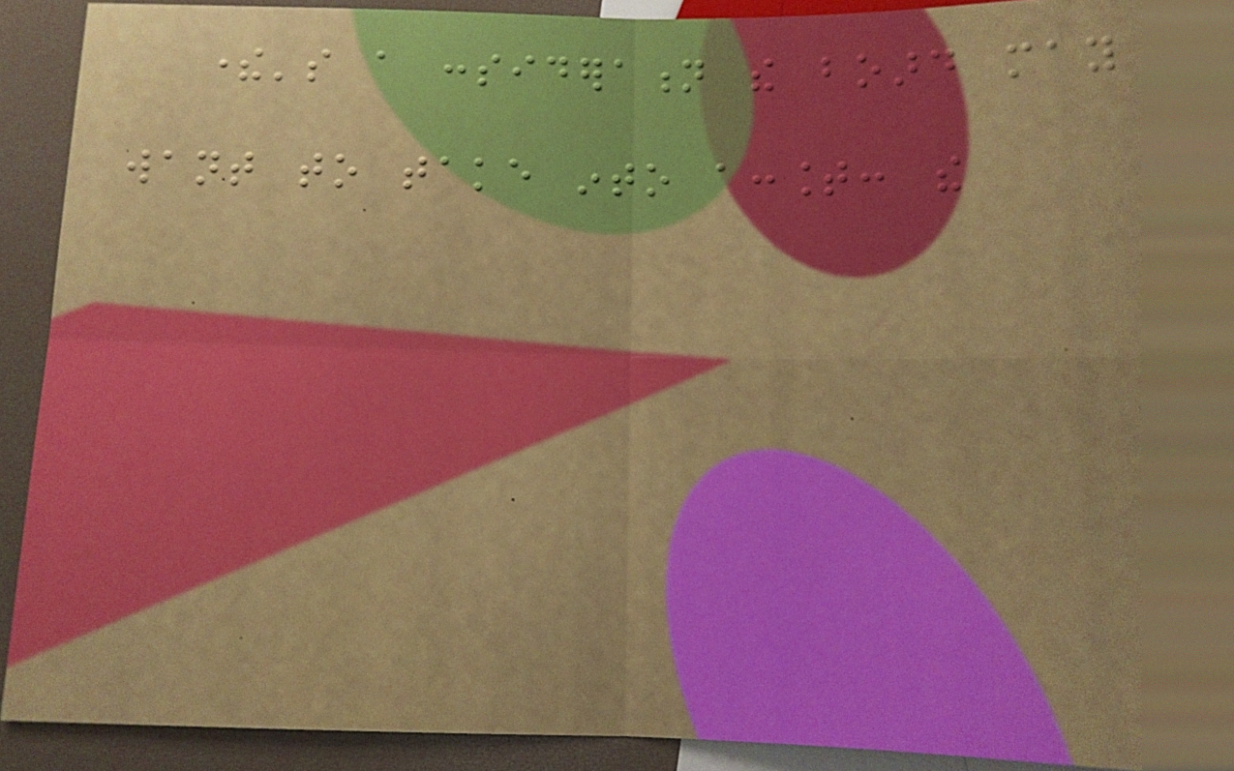there's a consideration the board may
want to take into account: the
